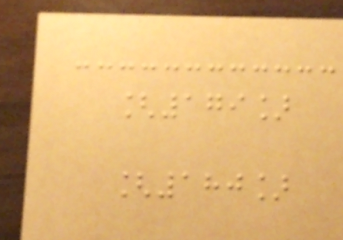[179]
[180]
